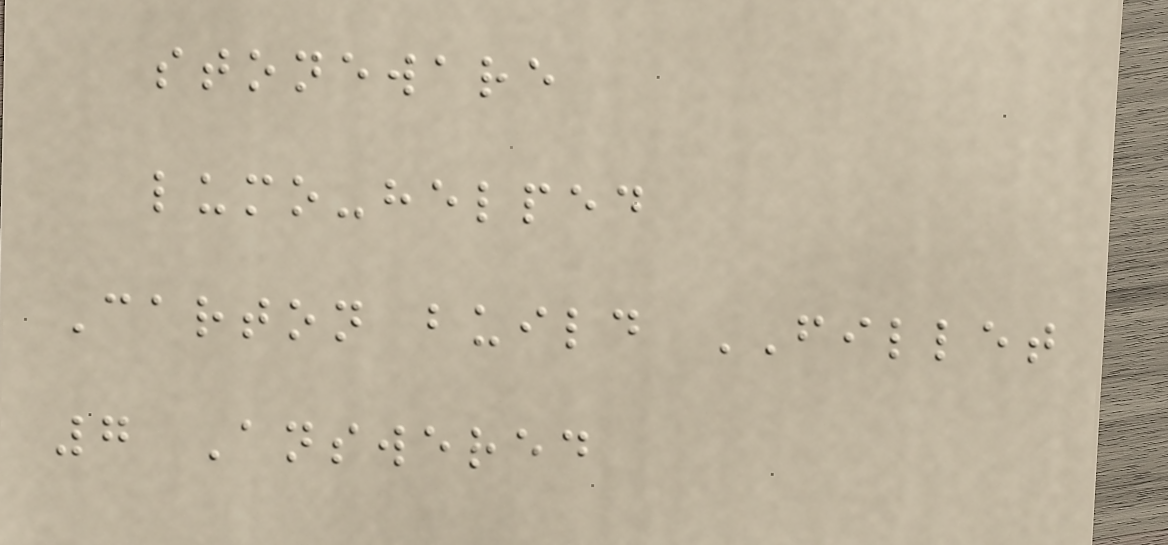stoneware
lumo-helped
Carton build FILLET
7 Answered
